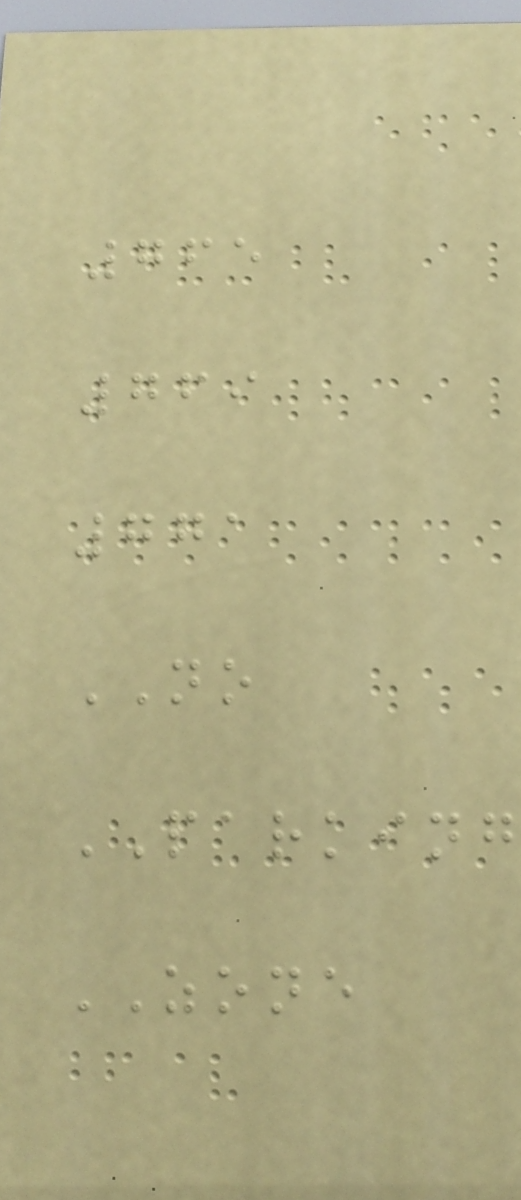765
769
771
NO
PARKING
ZONE
